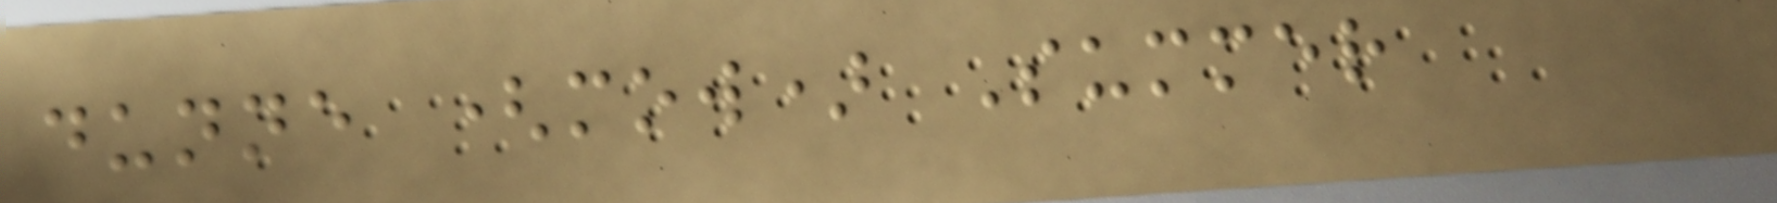dunne (mow) Summer
